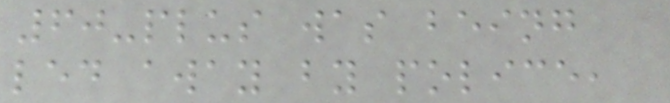60-plus was being
led away by police,
